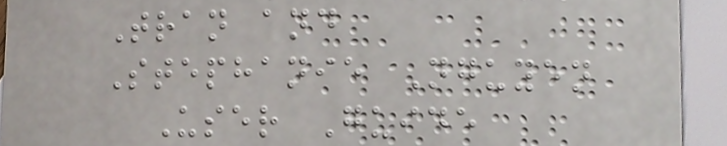Tran and
Stephanie Nguyen
User Guide
